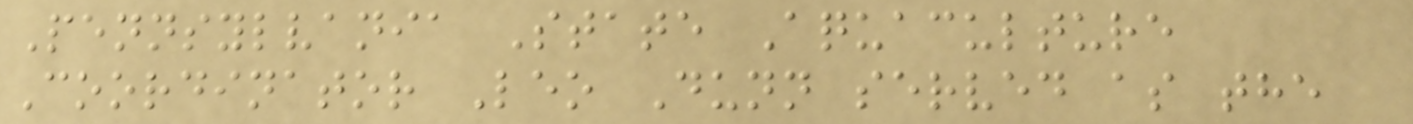Pennsylvania State Aquaculture
Coordinator Leo Dunn served as the
